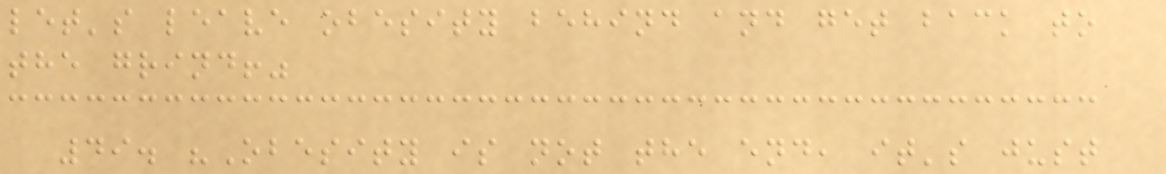let's leave obesity behind and get back to
the grind!"
49. "Obesity is not the end, it's just
